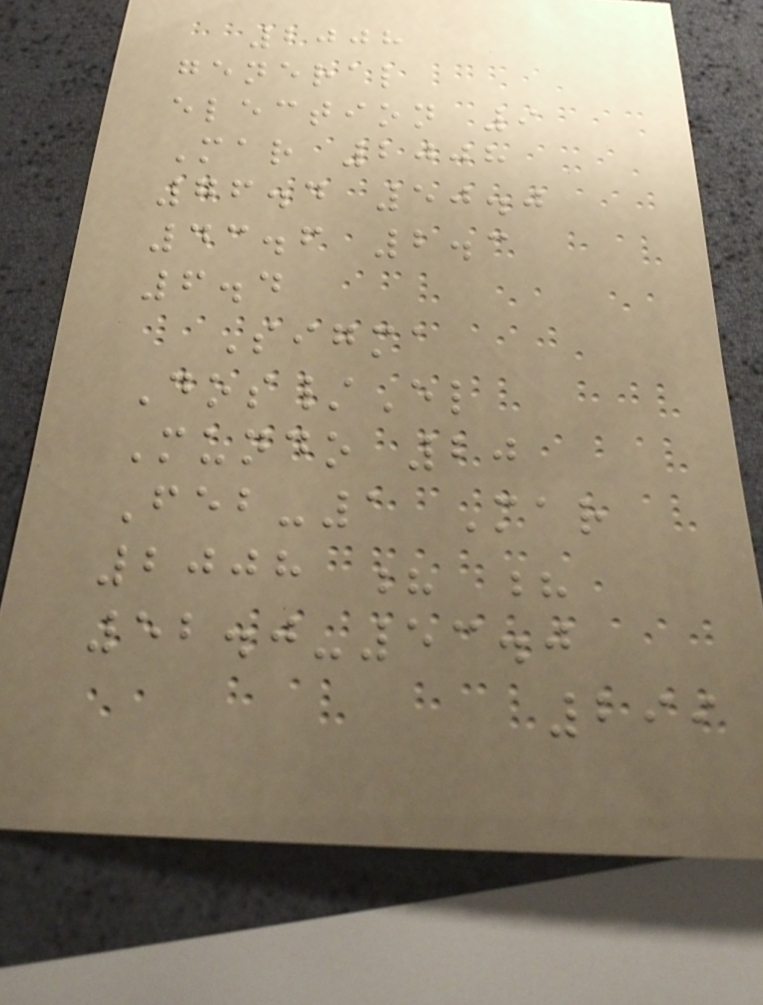2008
general
election 9
Mar 2008
76.4 50.0
43.6 2.3
6.4
Sigma
Dos/El
Mundo 20
Feb-1 Mar
2008 ? ?
52.0-53.0
299
